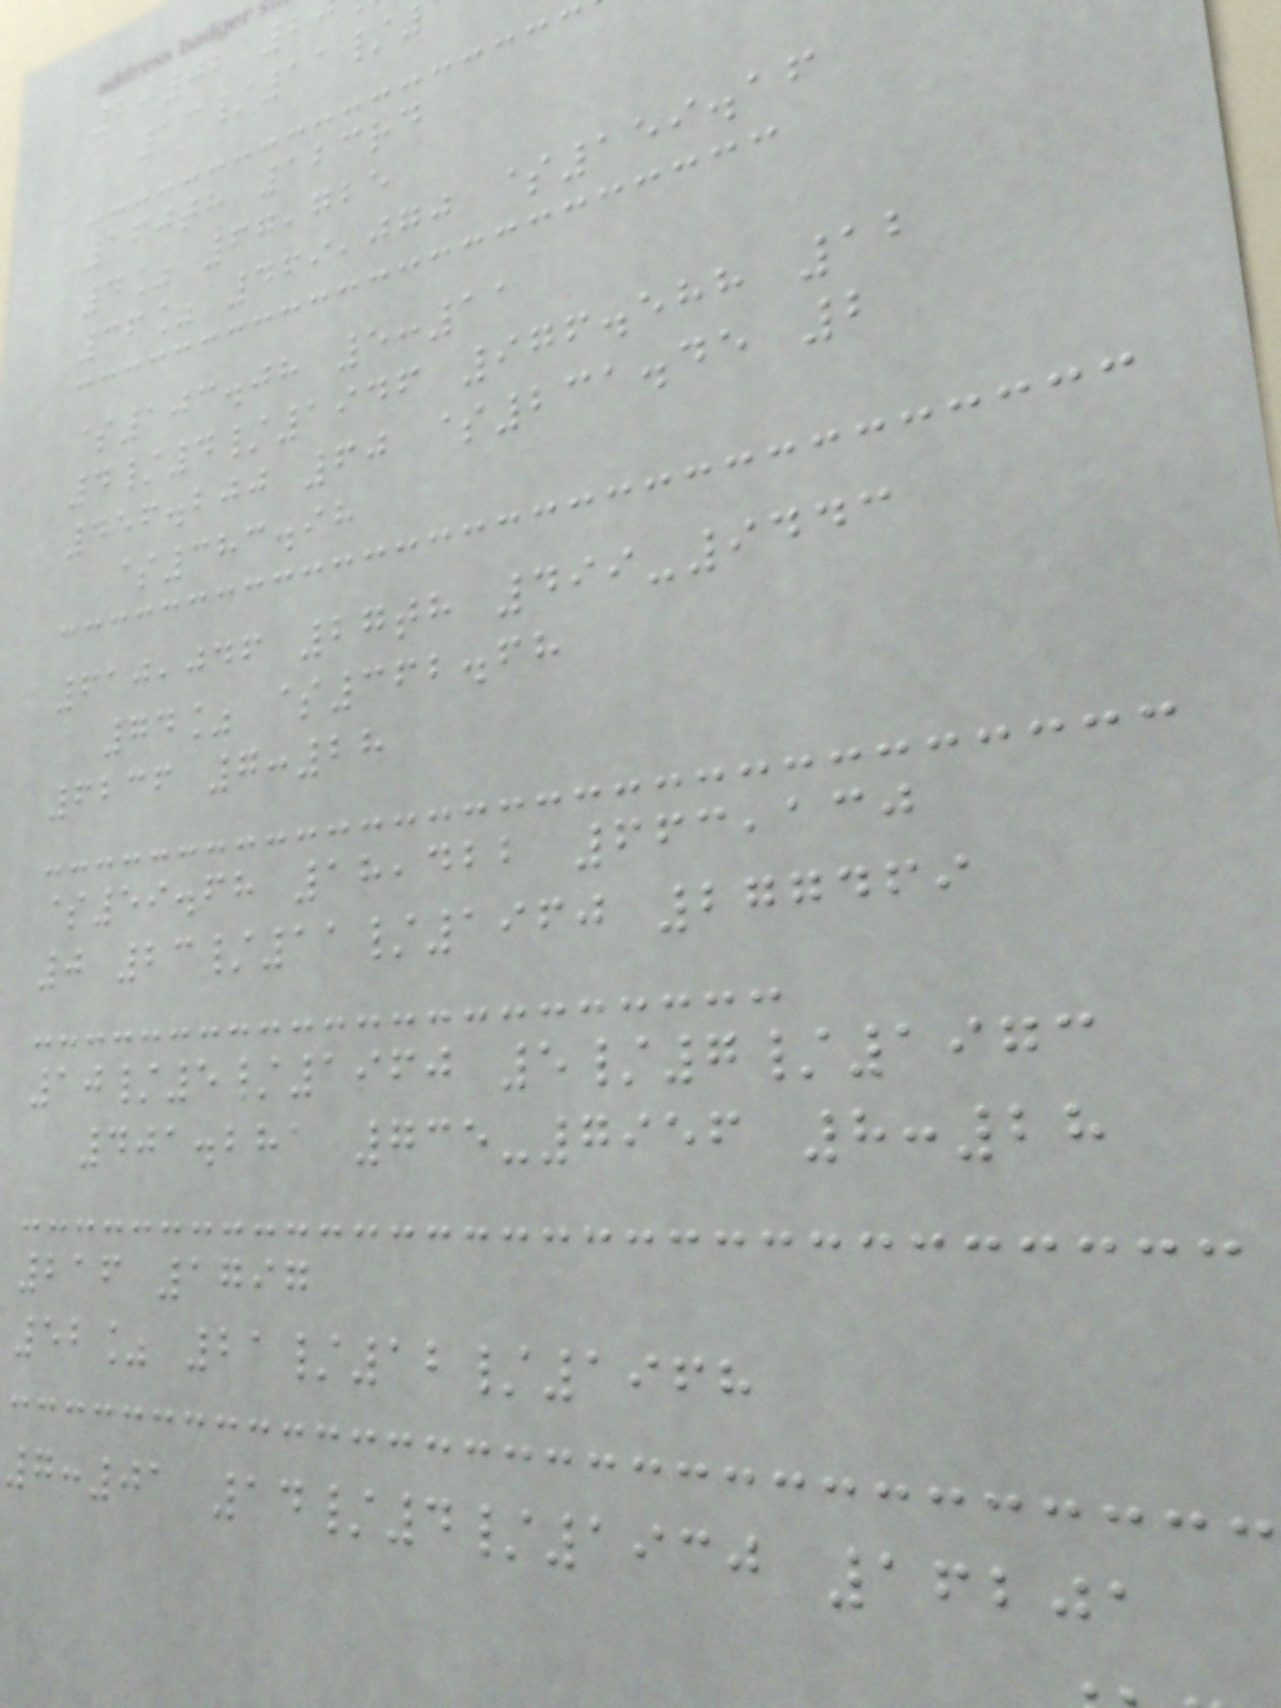2:02 2
13/11/
160th 123rd
4% 67,725
36% 469,070 $159.16
$103.08 5:11
4/4/1946 976.588 12
456.200 60 $231.45 2
$383.98
610,046 27th 499-9443
74% $362.68
6236 7:28
$59.68 18,422 663,130
0 23/11/1960 277469
10/5/1960 5/7/1973
401.281 735-7956 8:28
216 1797
52% 21/12/1968
7:01 14/4/1930 16201
